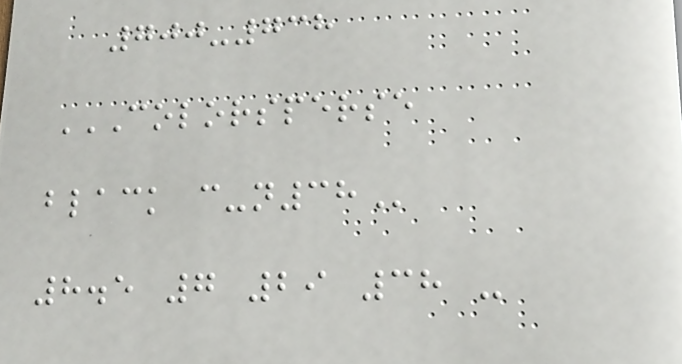700-738
COLORSPERSE
BLACK C-N38
8.5 7 29 38 -
